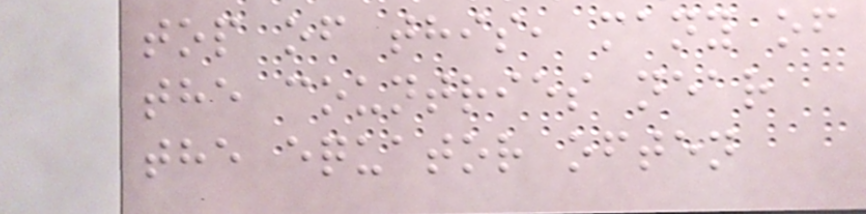top of this, many of
the countries near
the equator often
